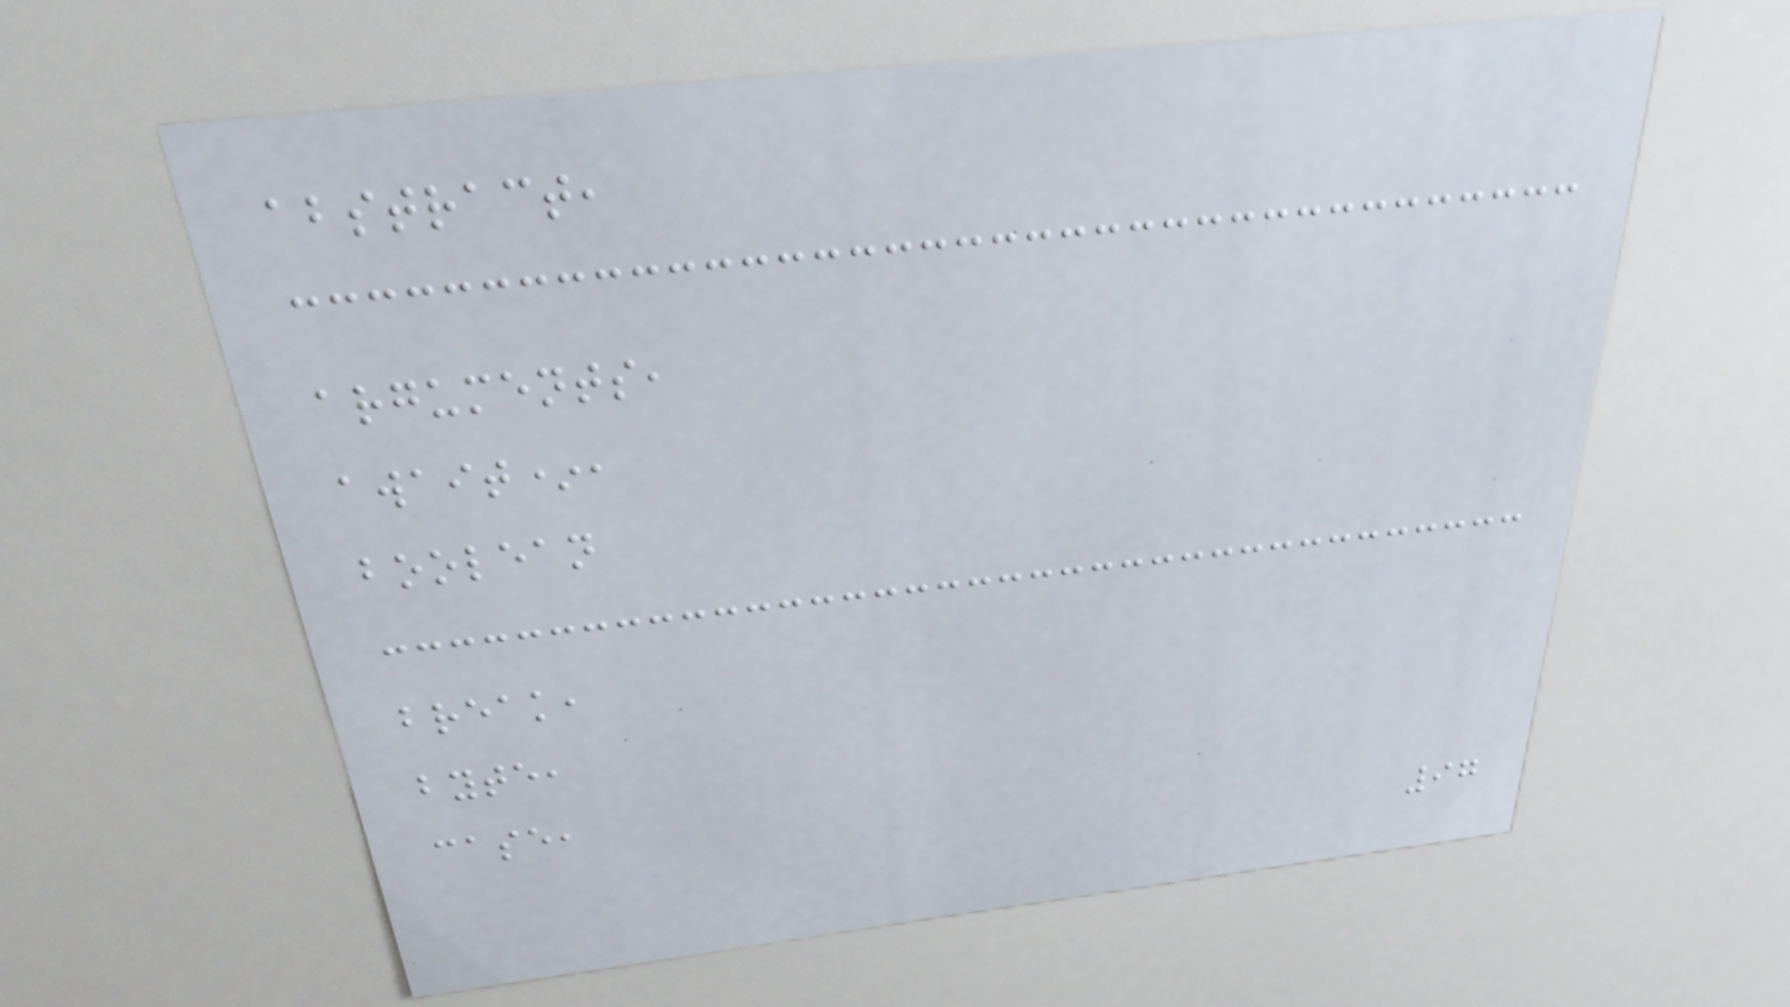abstract,
arguments,
await*,
boolean
break,
byte,
case,
97
